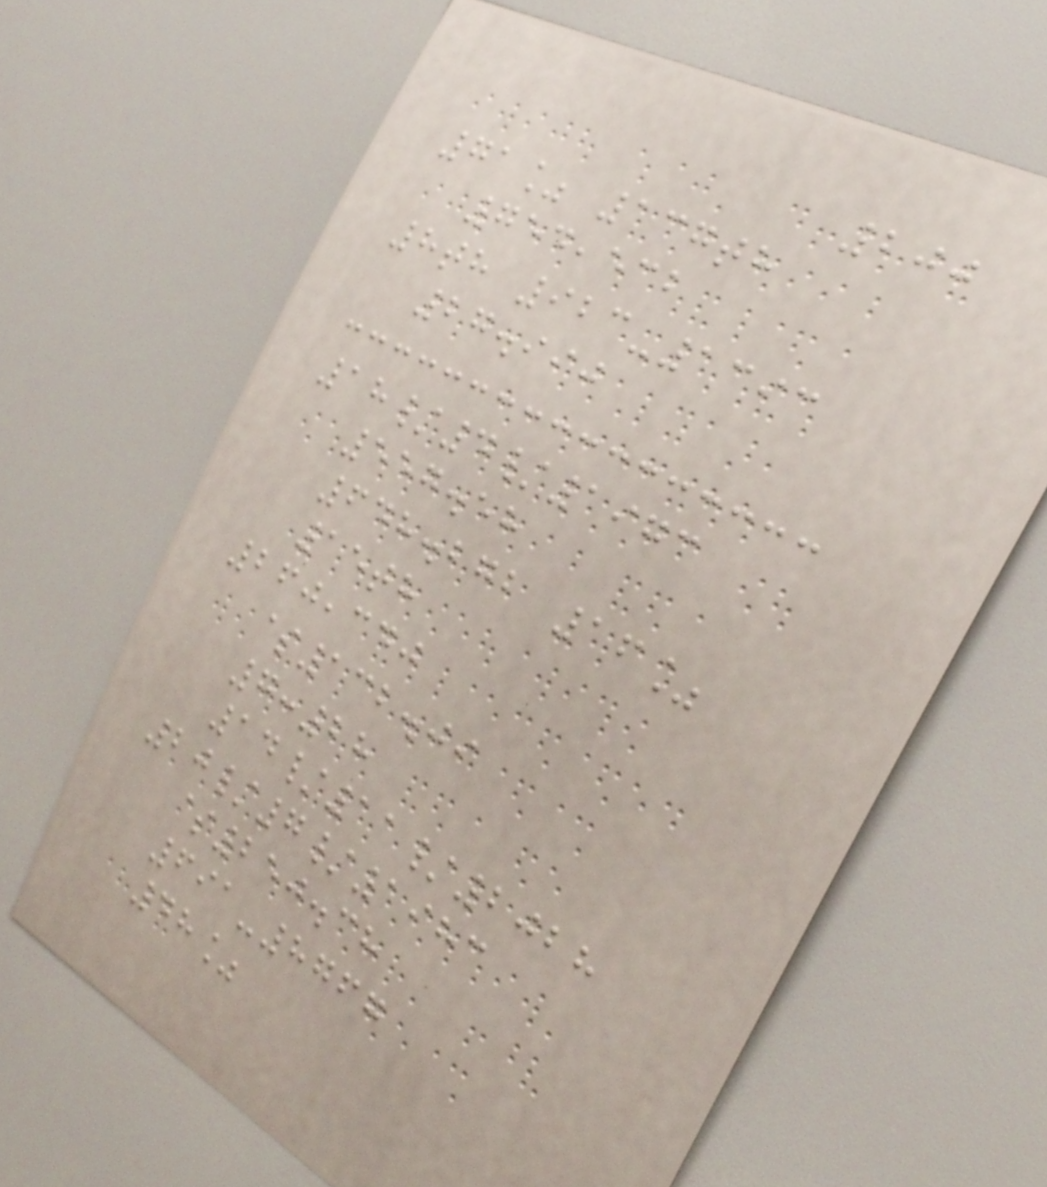200
71% 137th
754,532
8th 923-1393
27.990
18/4/1973
557.58
648.272 16%
15th
260,340
$132.09
7:28
14/11/2028
20/7/1983
$250.38
691-8767
48%
